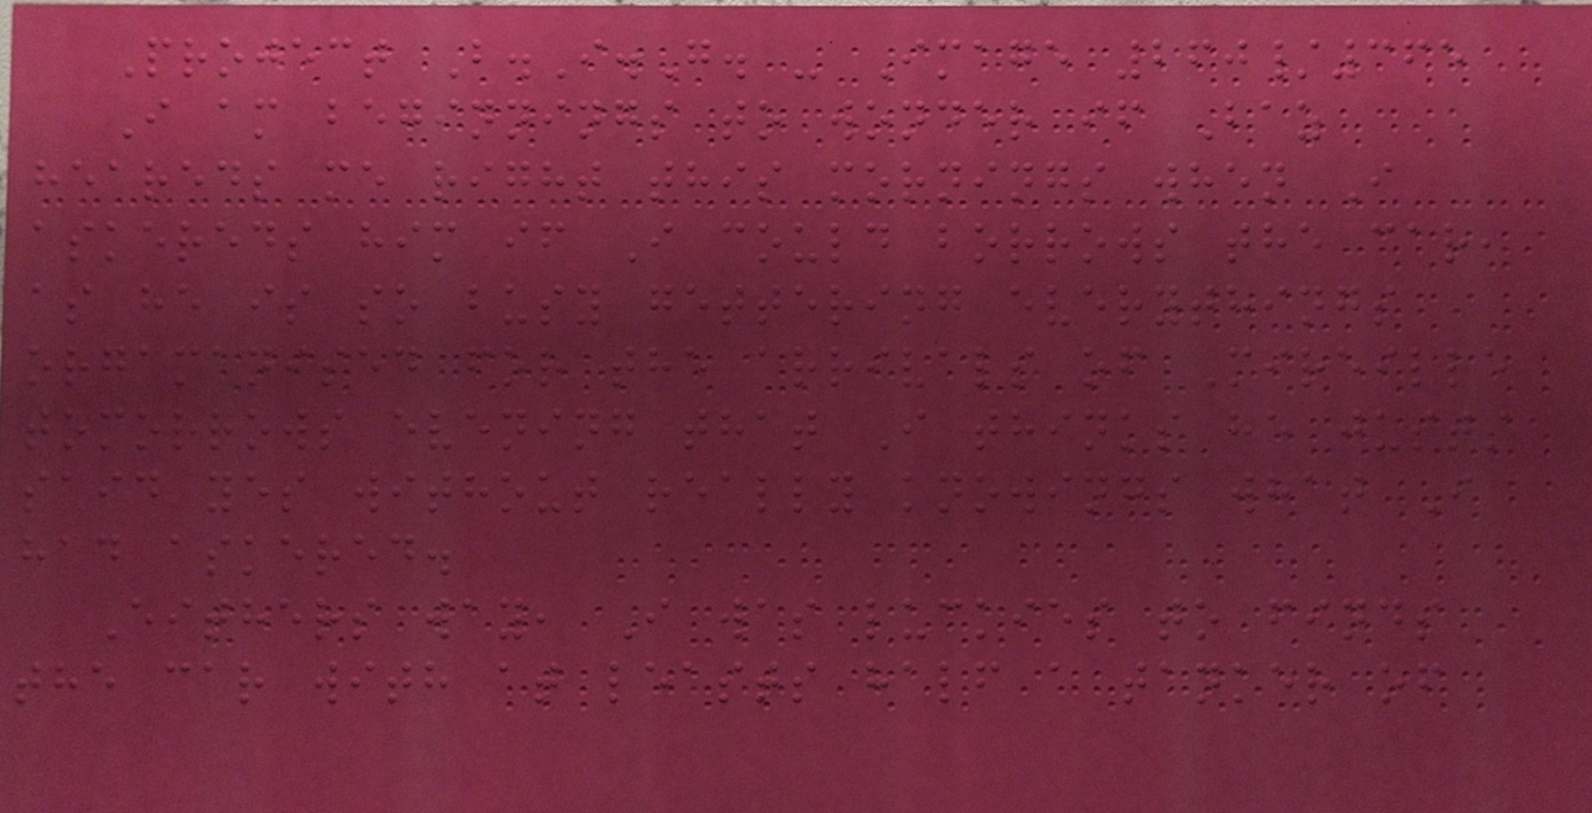Project B.I.G. - Image 260/365
I am beginnings to wonder if Baz
heareds me right this mornings when I
askereds him if I could borrows the car,
as he is so busy gettering everythings
orgamanised for the arrivals of Mireille
tomorrows evening that I thinks he justs
said yes without really knowings what I
had askered.
Eithers way, I was luckies to finds
the car with at leasts half a tanker of
